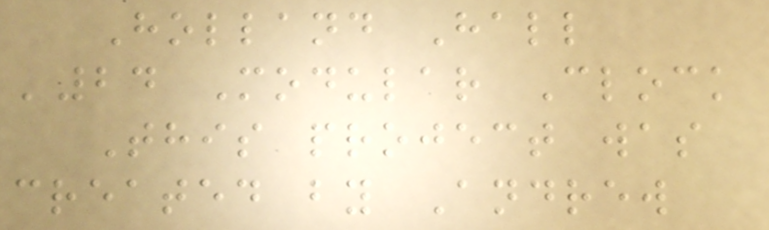Holland Hall
'24 Modular Clock
This project was
created by Andrew
